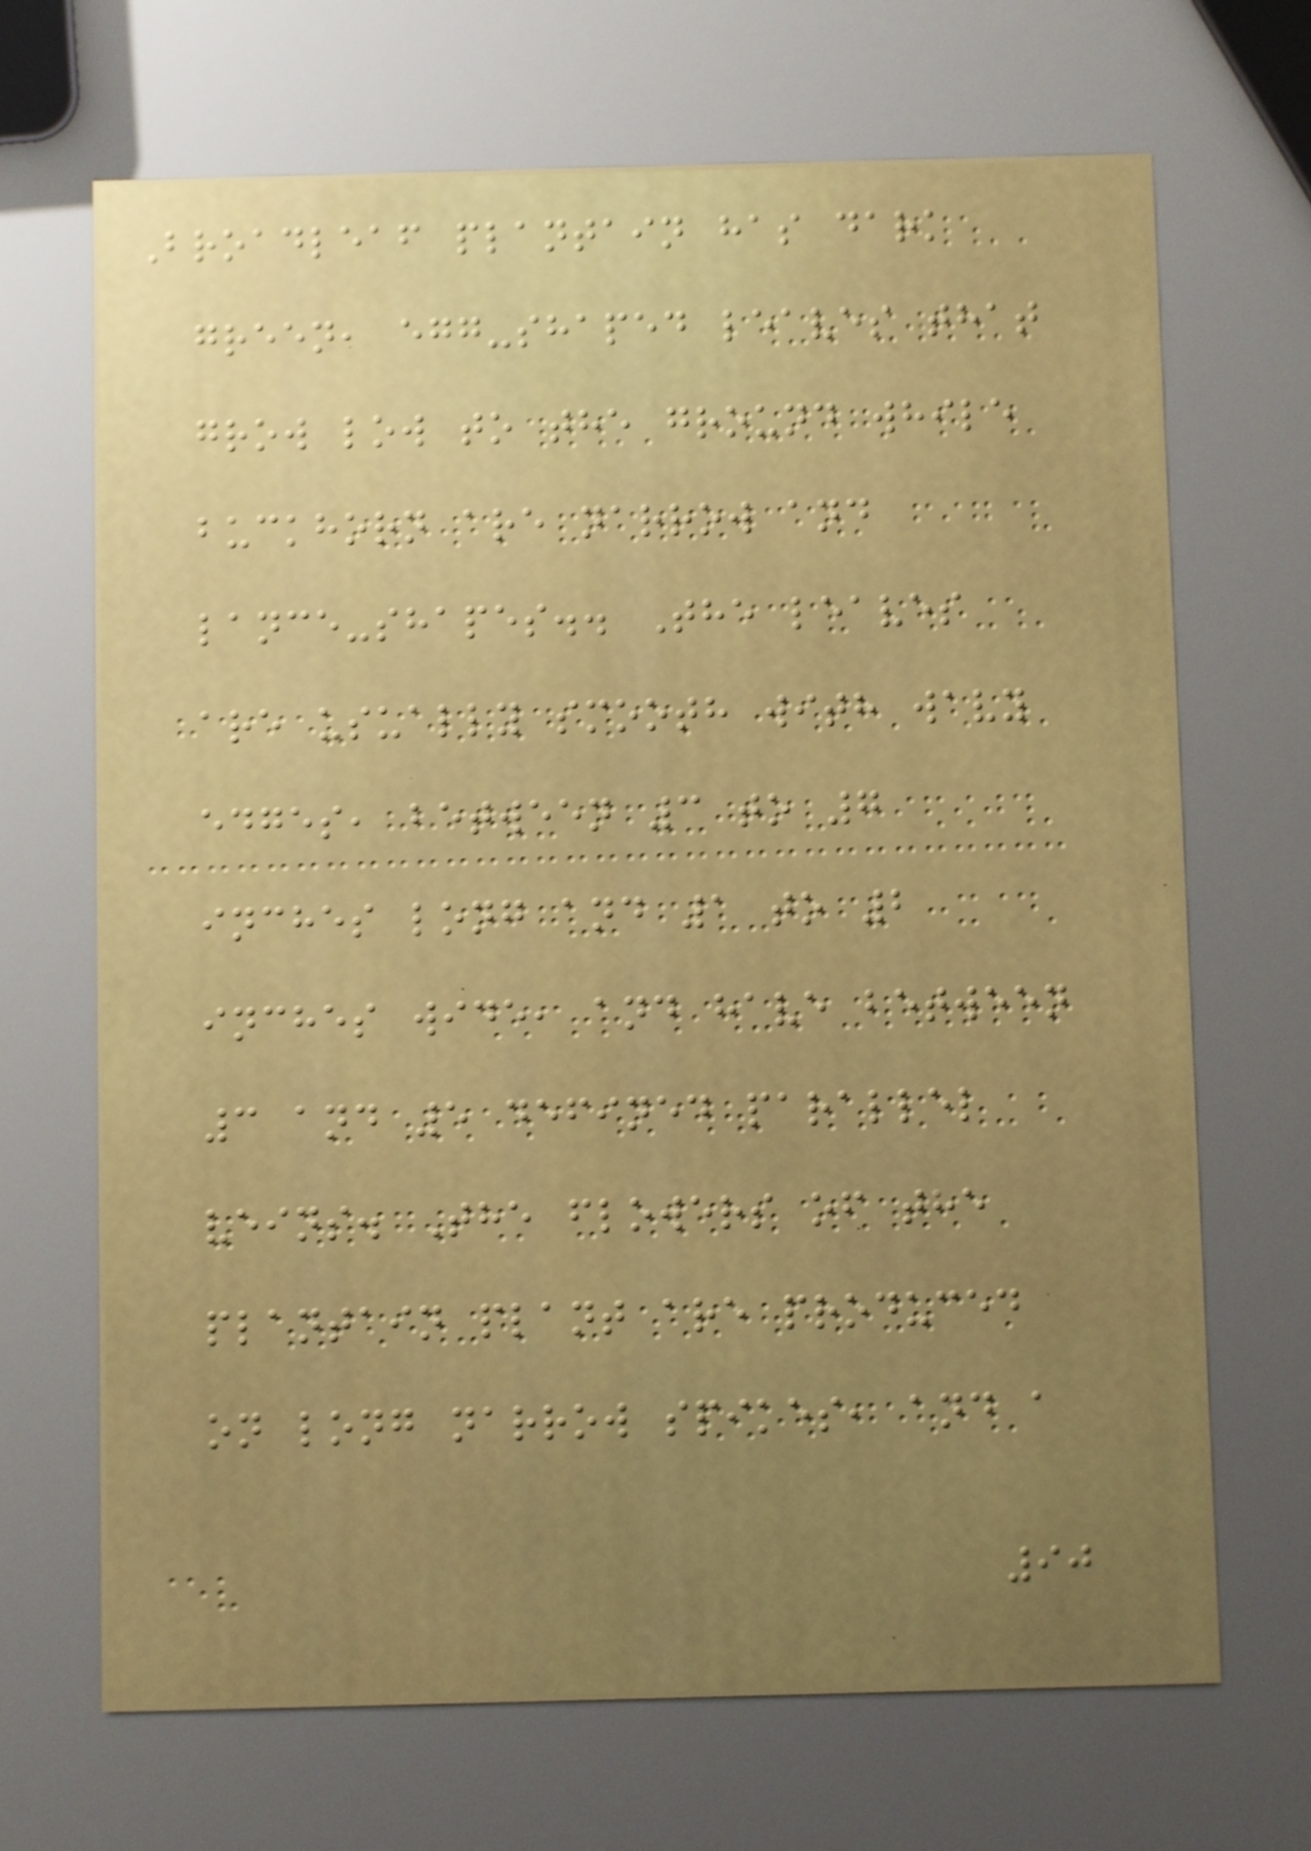Broadleaf plantain has dark
green, egg-shaped leaves that
grow low to the ground while
buckhorn are narrow and
lance-shapes.. The leaves
are usually smooth with wavy
edges, between 3 to 7
inches long and 1 to 2
inches wide, and have between
3 and 5 defined parallel
veins. The flowers of the
plantain plant are produced
on long narrow spikes, and a
90
